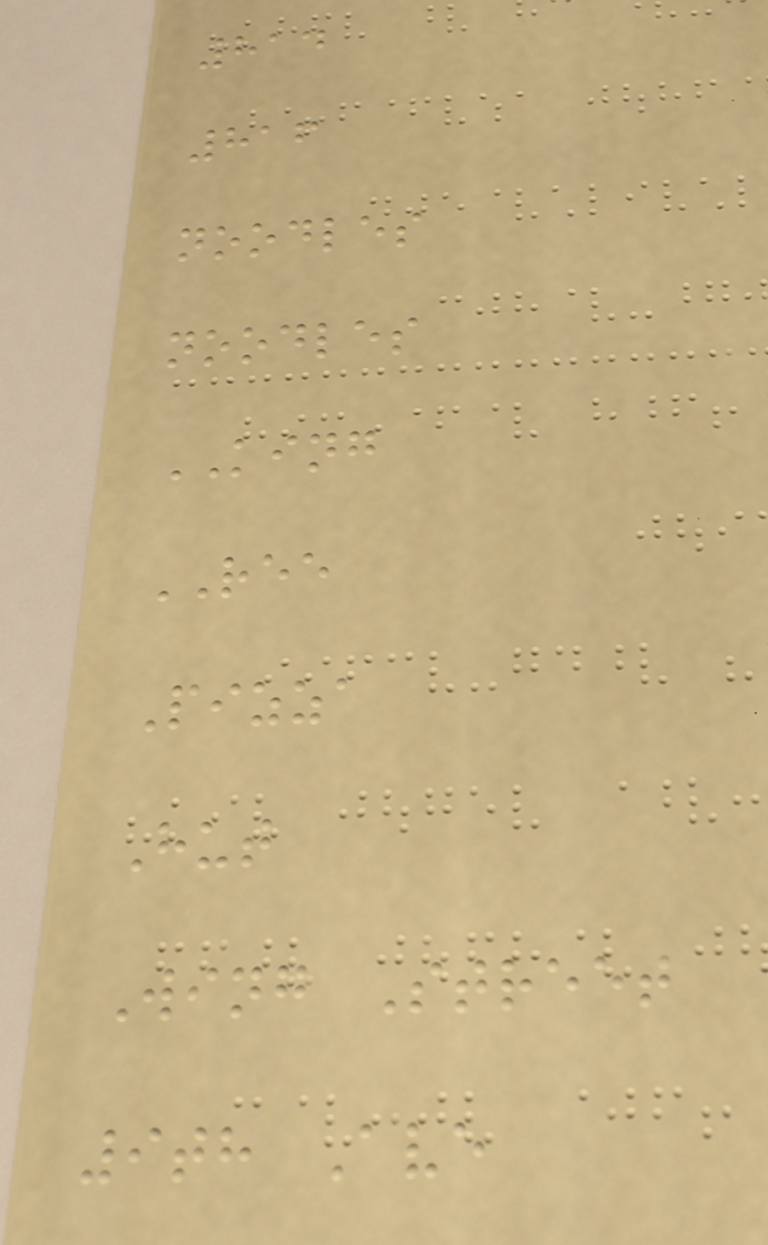814
816
noodles
noodles
KING
REE
Pizza
Hut
Wing Street
9th Ave
